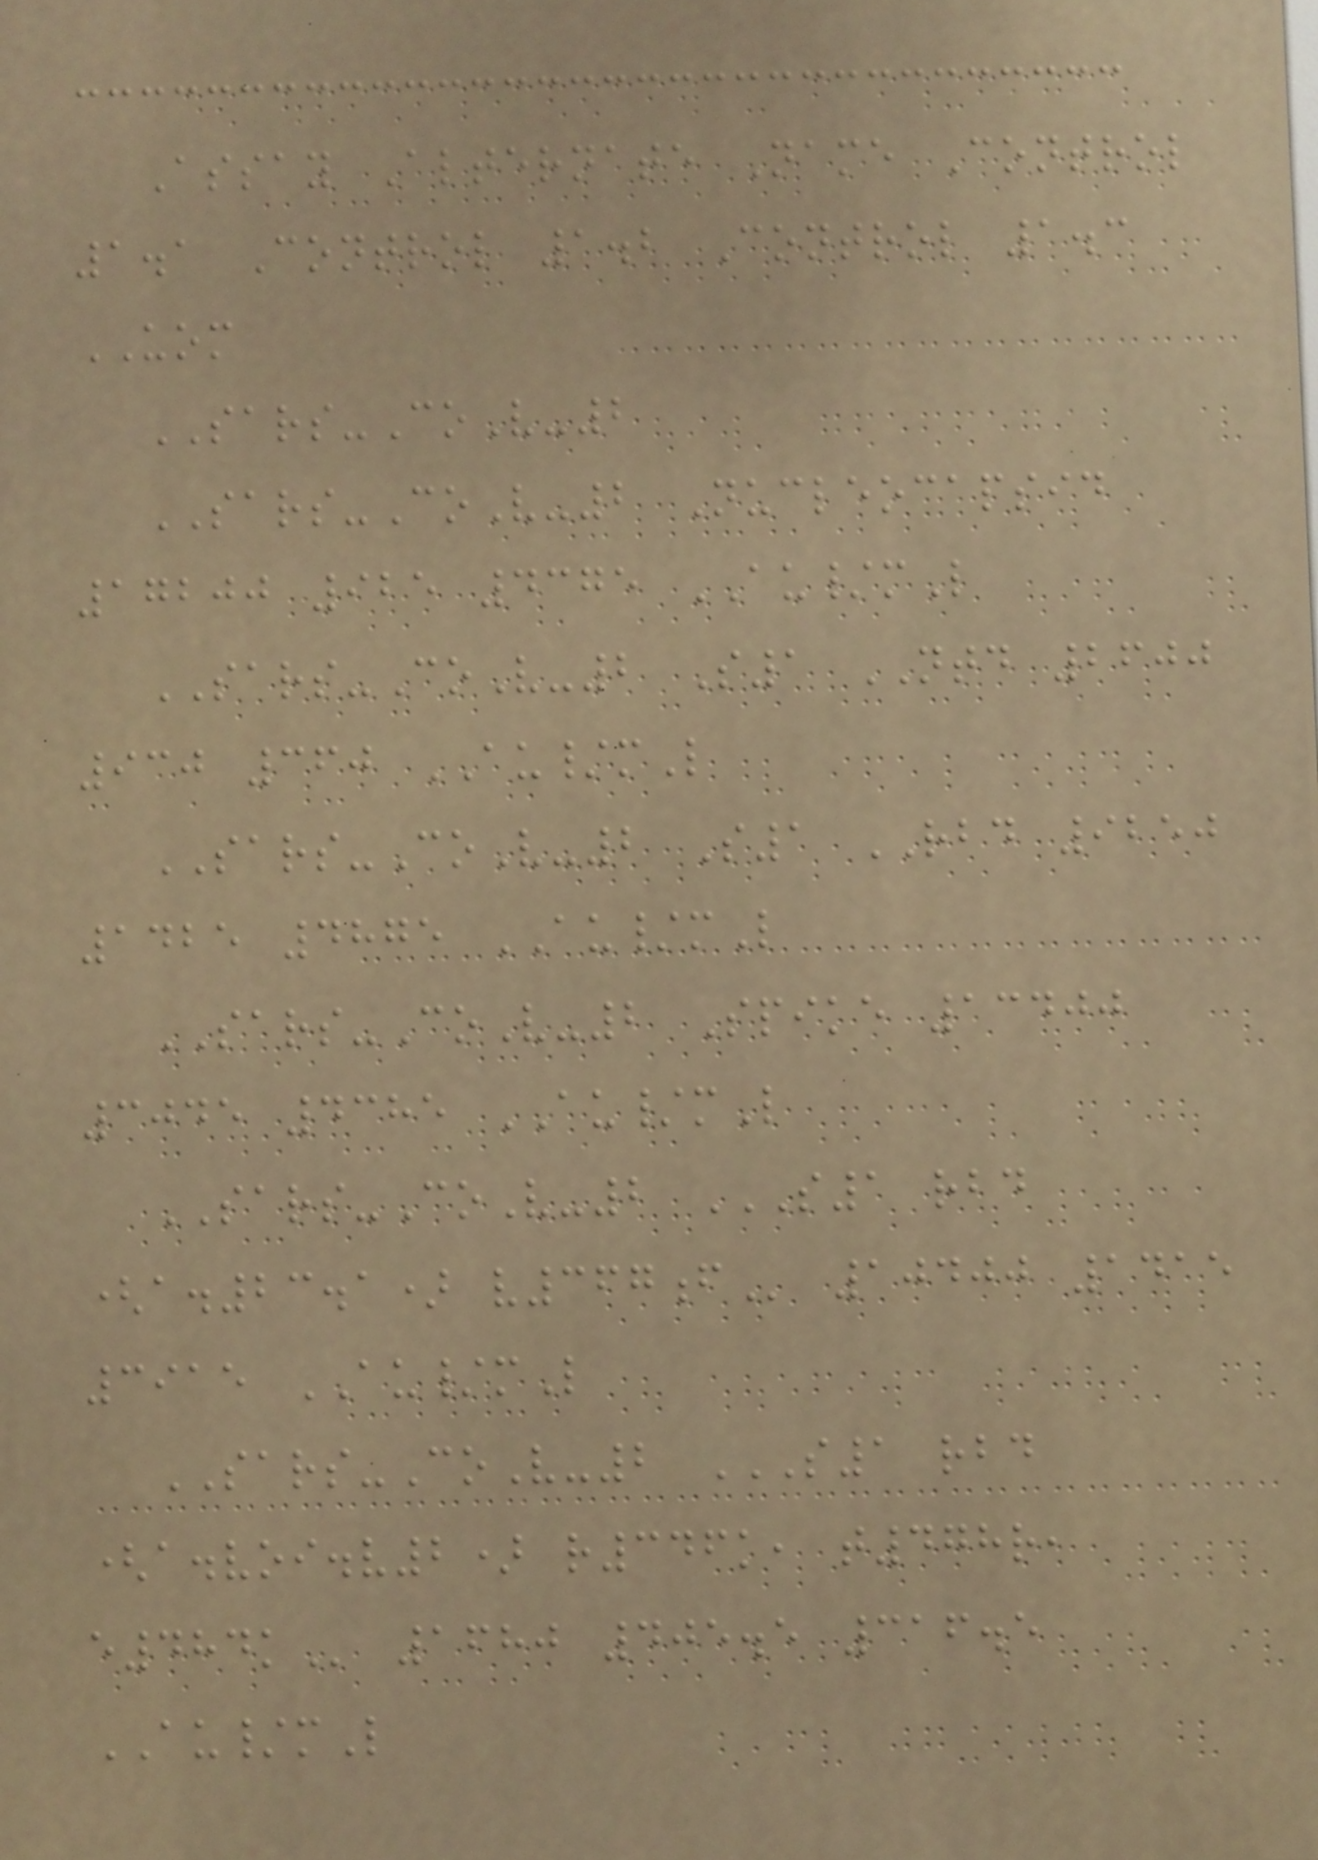Assay Alternate Name Control
1.1 Control 1.2 Control 1.3
UOM
SARS-CoV-2
SARS-CoV-2 Nucleocapsid
17200 925 4375 AU/mL
SARS-CoV-2 S1 NTD 2600
930 360 AU/mL
SARS-CoV-2 S1 RBD 9250
1425 4875 AU/mL
SARS-CoV-2 Spike 13400
3045 4385 AU/mL
SARS-CoV-2 S1 RBD
(A.23.1) V367F 10400 1415
3915 AU/mL
SARS-CoV-2 S1 RBD
(A.VOI.V2) R346K, T478R,
E484K 1680 405.5 316.5
AU/mL
